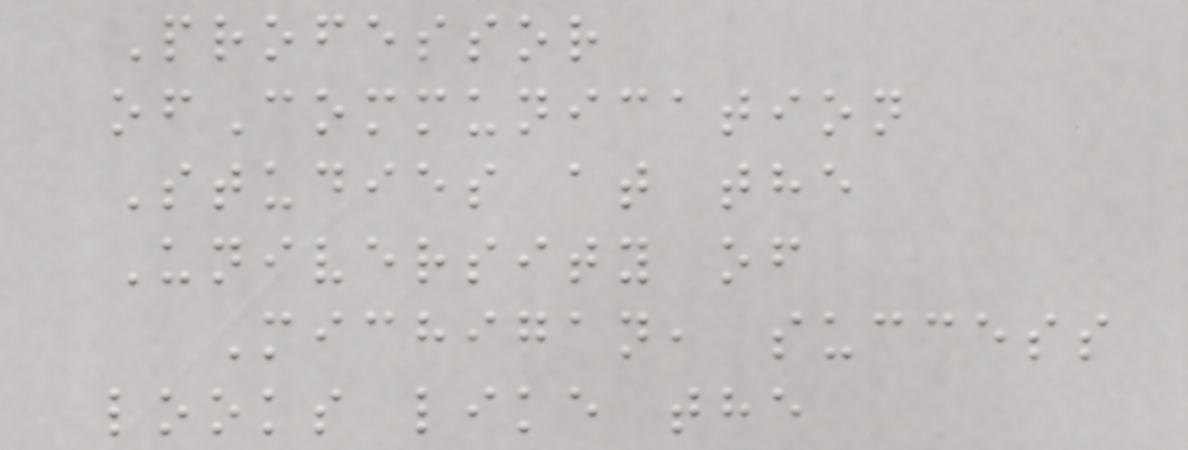Professor
ofCommunication
Studies at the
University of
Michigan, success
looks like the
